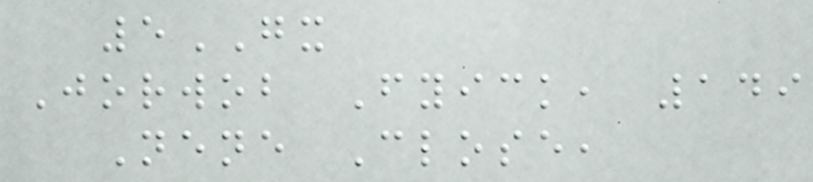5GX
Jorwob Fyick, 149
Nene Close,
